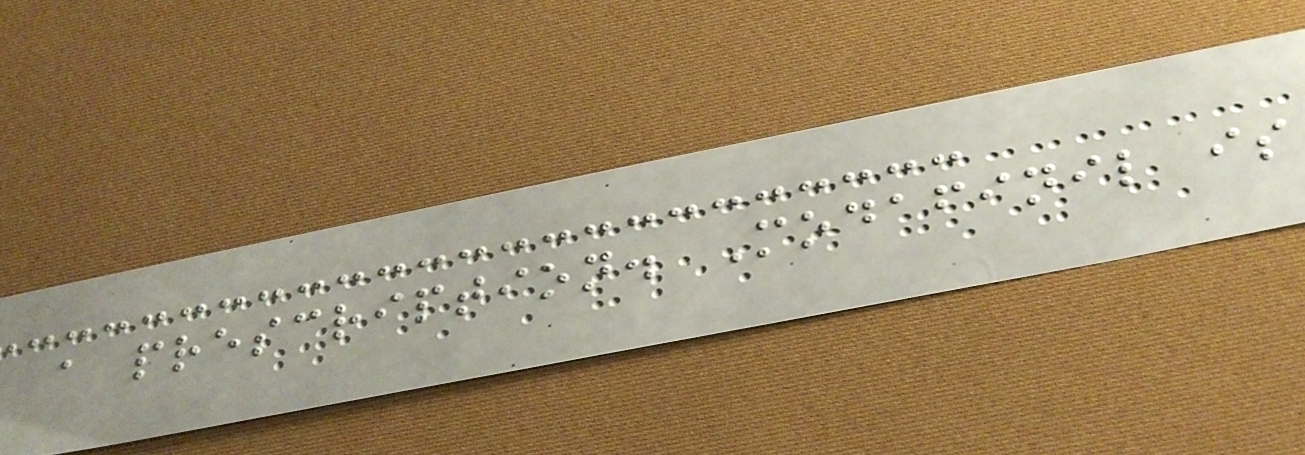a prescription. Modafinil is
